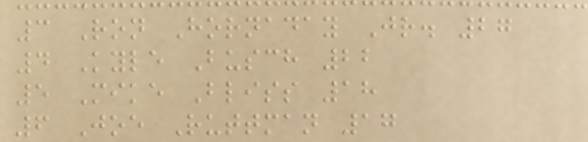3 Ron Hornaday Jr. 27
4 Kyle Busch 22
5 Mike Bliss 18
6 Joe Ruttman 17
